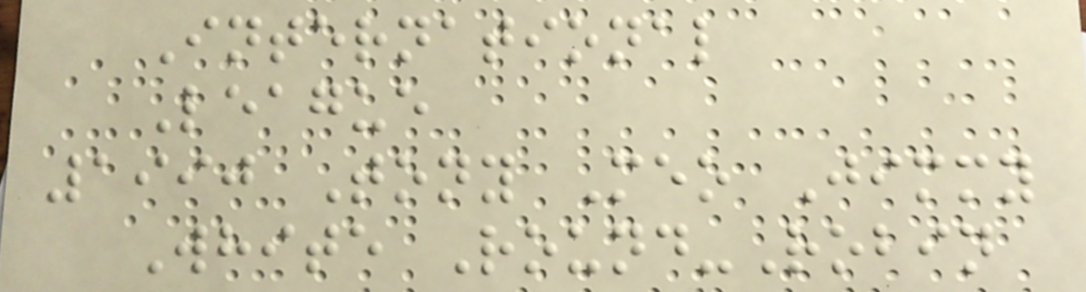International
League
1990 Tony Meo Jimmy
White Round-Robin
